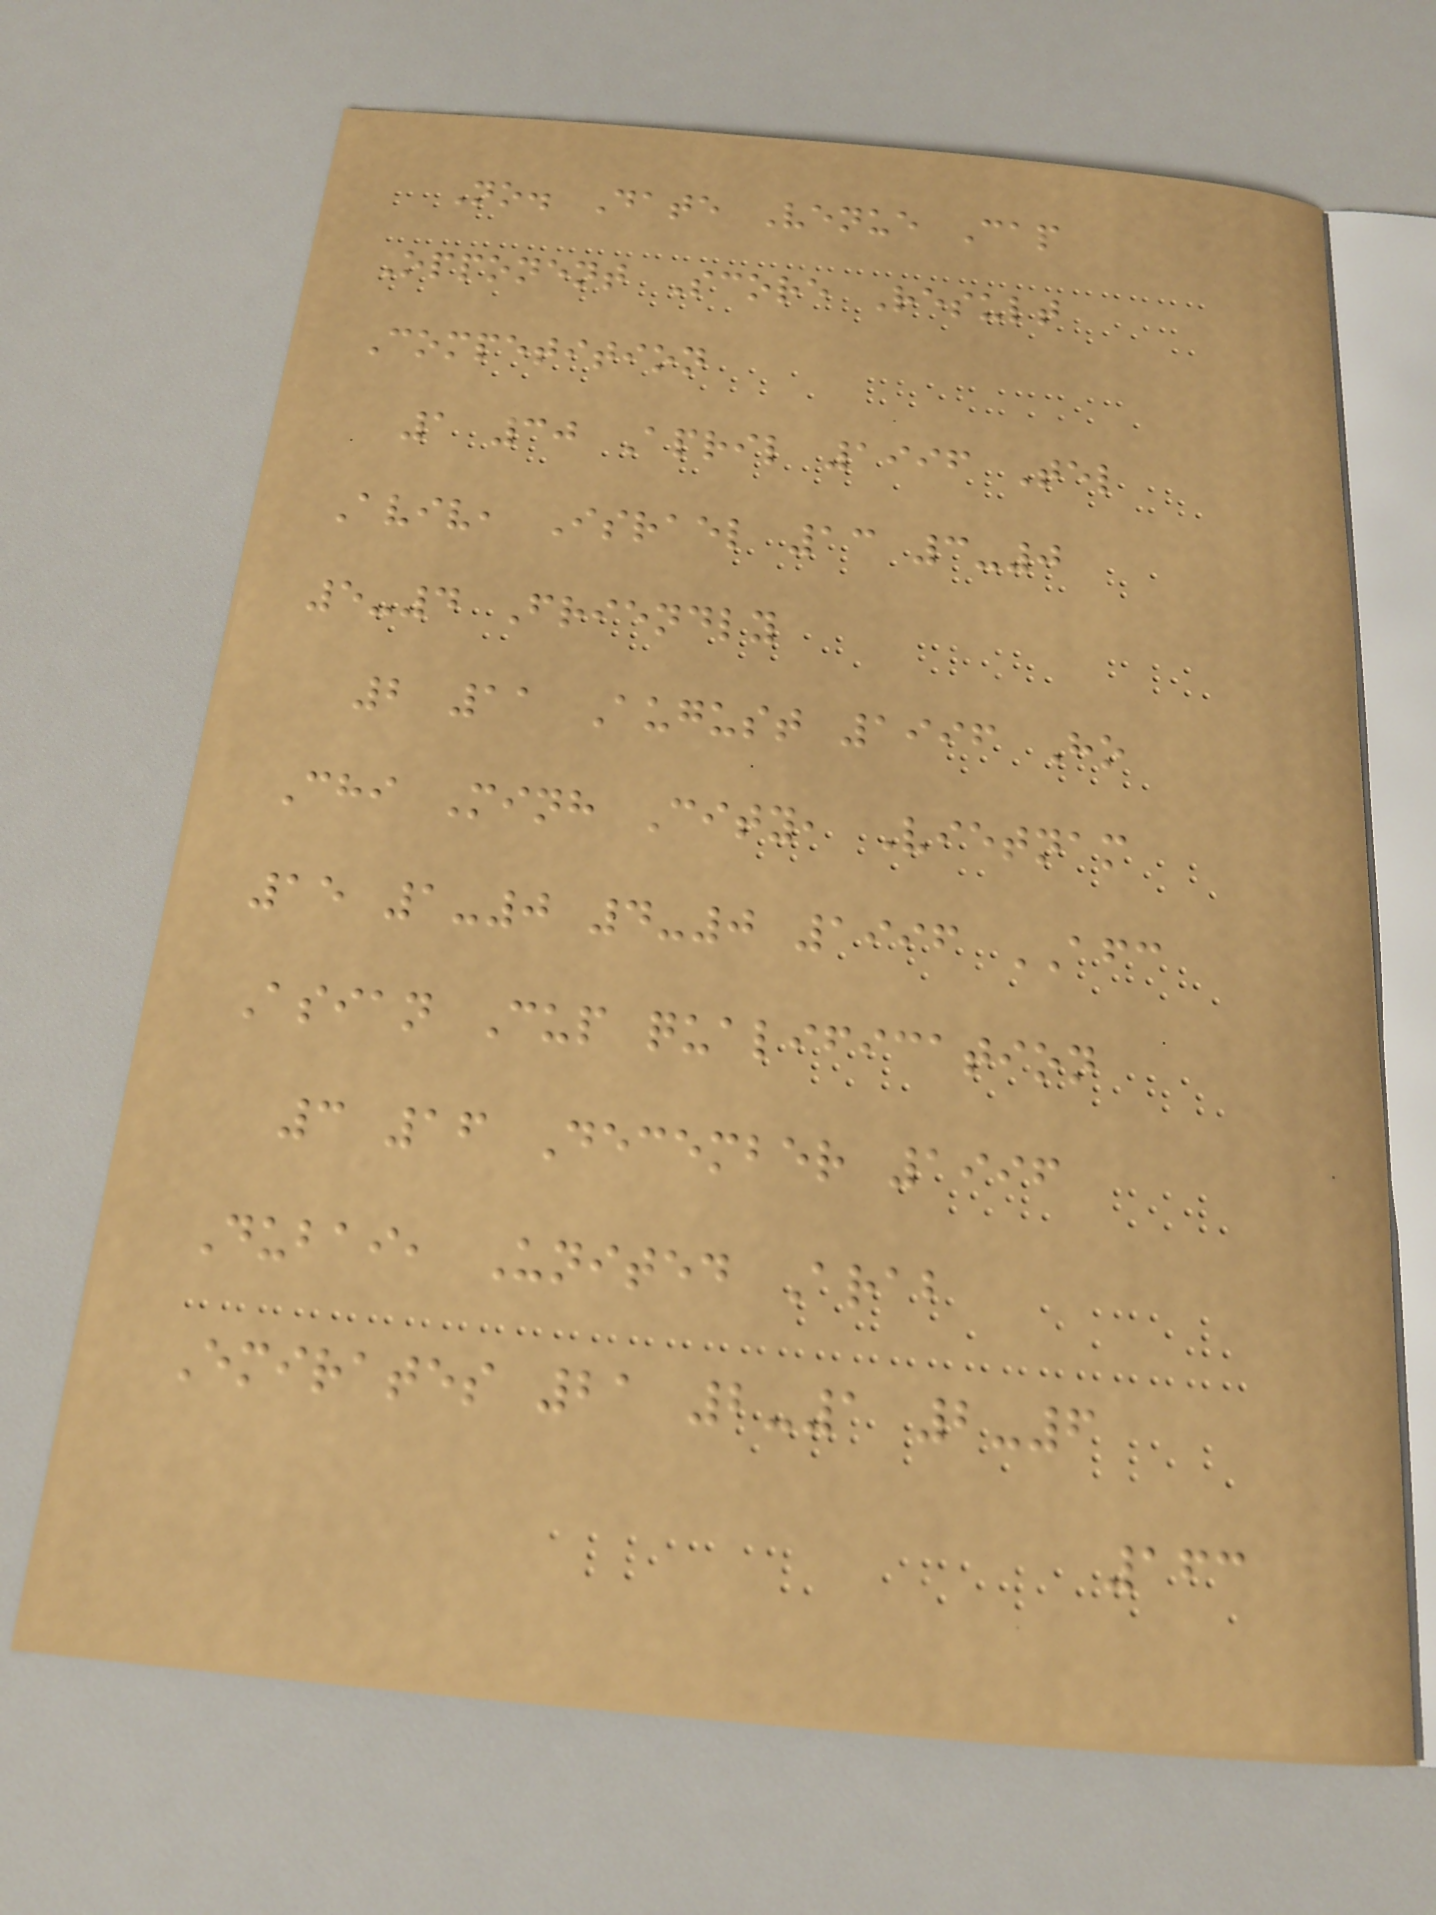No. Date Venue Cap
Opponent Score Result
Competition
1 30 April 1996 Tel
Aviv, Israel 13 3-0
5-4 Friendly
2 11 August 1996 Ho
Chi Minh City, Vietnam
15 1-0 4-0 1996 AFC
Asian Cup qualification
3 16 December 1996
Dubai, United Arab
Emirates 21 2-1 2-6
163
